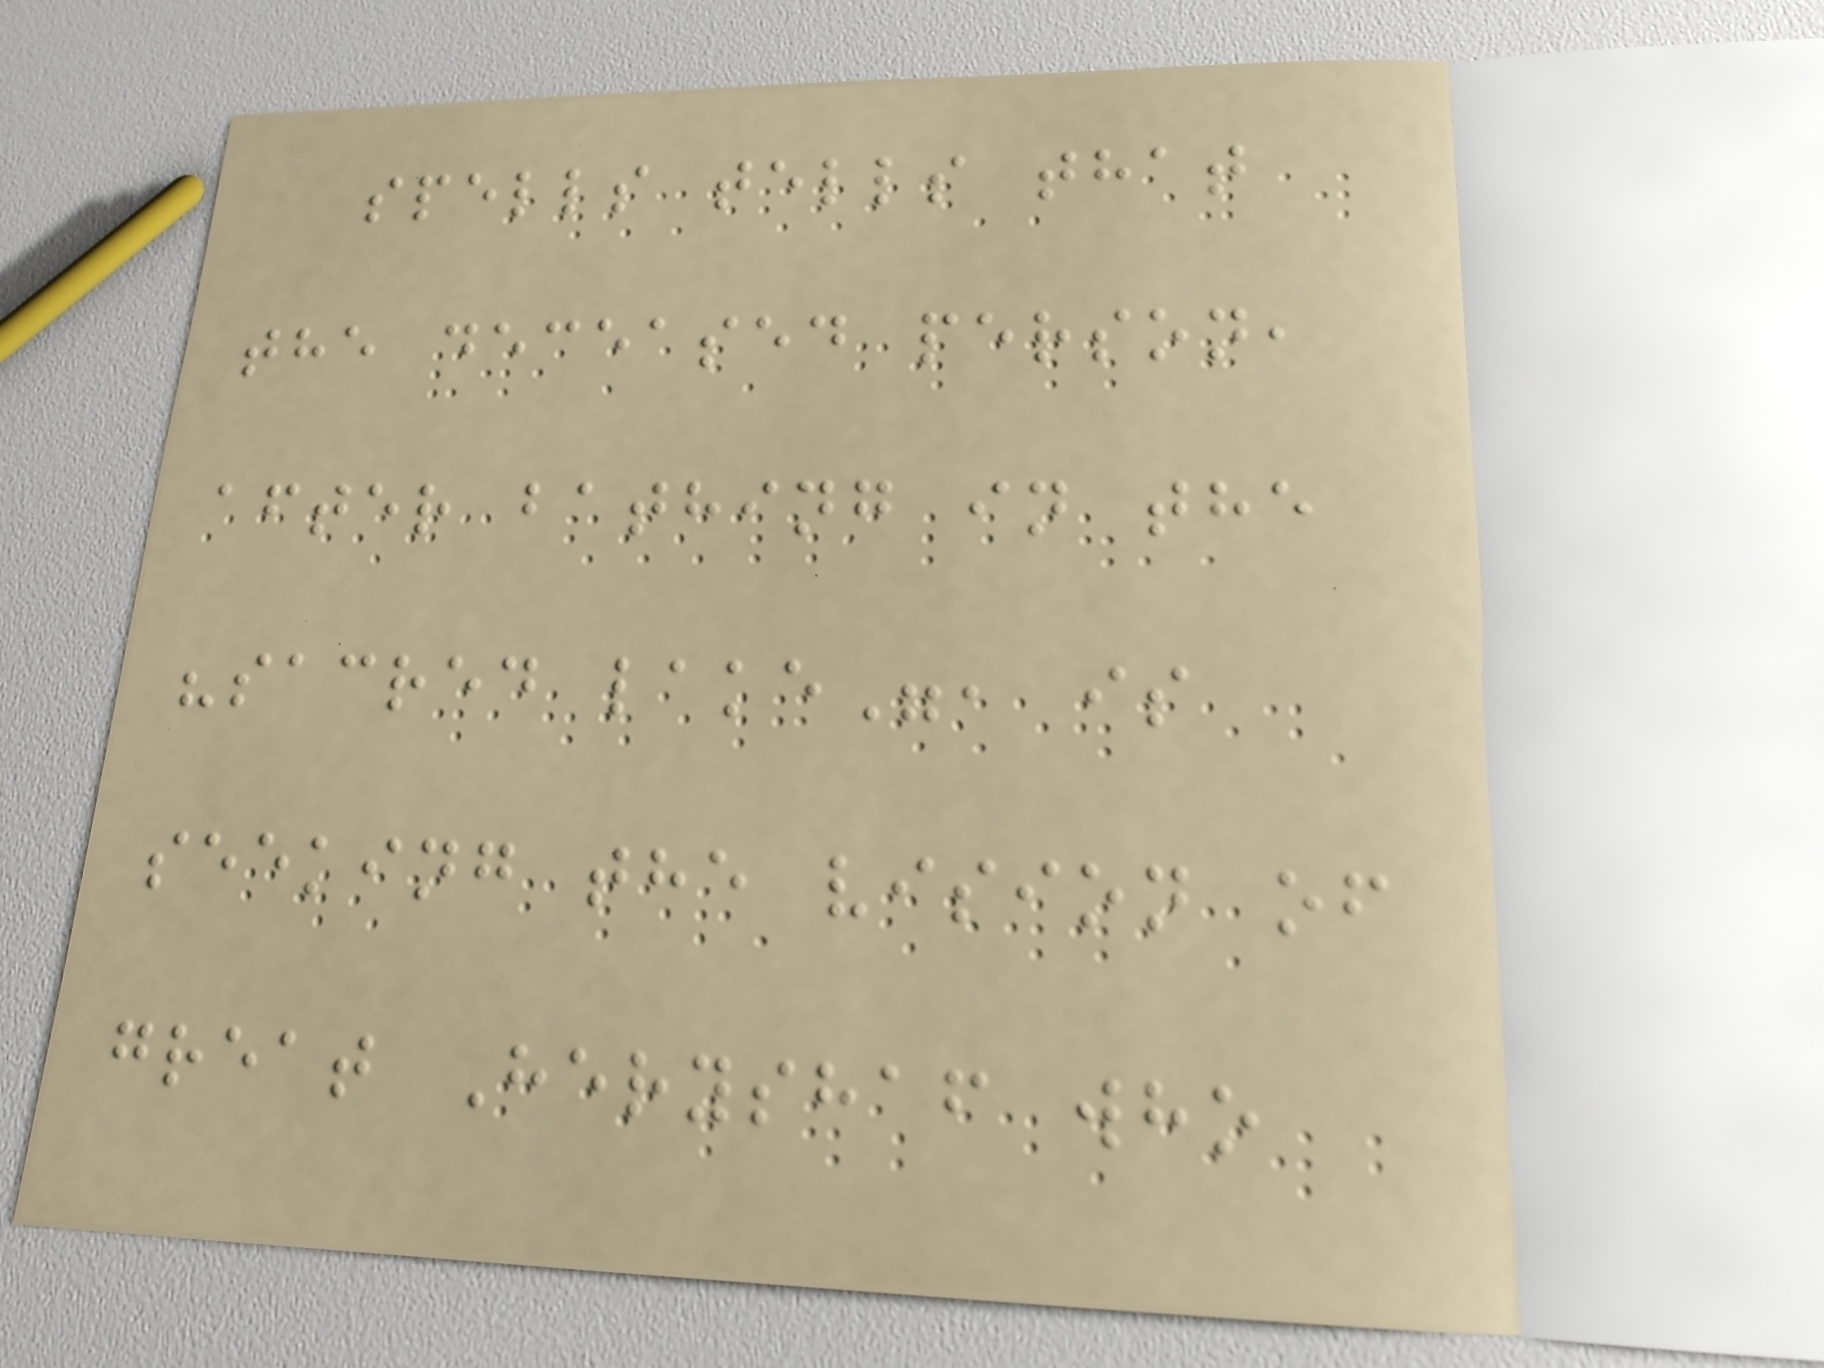spells tells that
the deceased person,
after bathing in the
"sacred lake", is
seeking the vision of
great Heryshaf who
